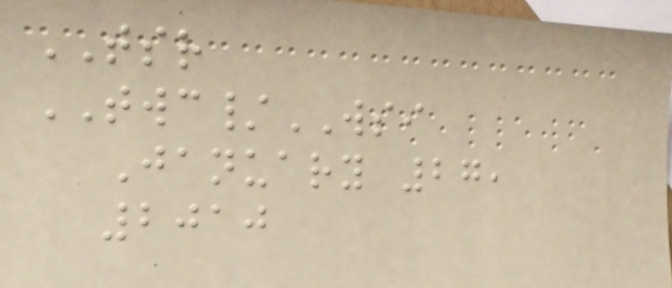TSR
TWC/WSI
January 27,
2010
